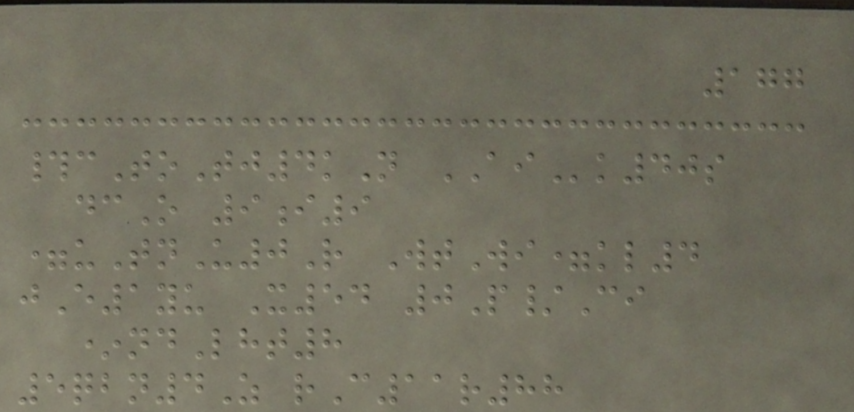177
#cToTj4kN AIk40s
dcO 9i9
=uTnU0R WtWi=kl4
jE1yu X54 0P/Ci
*ndLht8
5qbn4Z rC11r88
